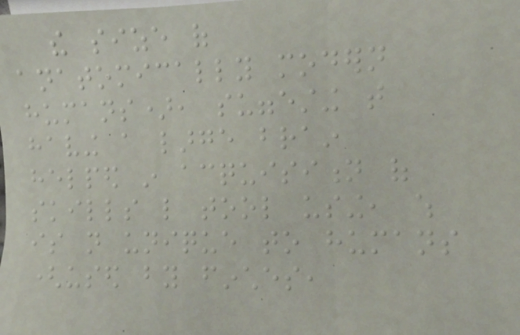the size of
anatomically modern
humans), suggesting that
having a large brain
helped in acquisition of
skills like tool using, which
is not unique to humans
(used by finches,
